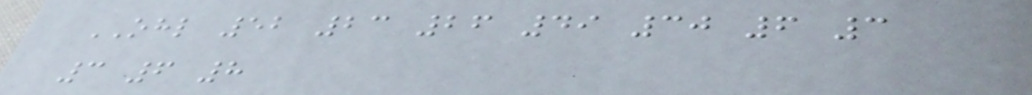OHL 52 23 26 49 30 6 3
3 6 8
